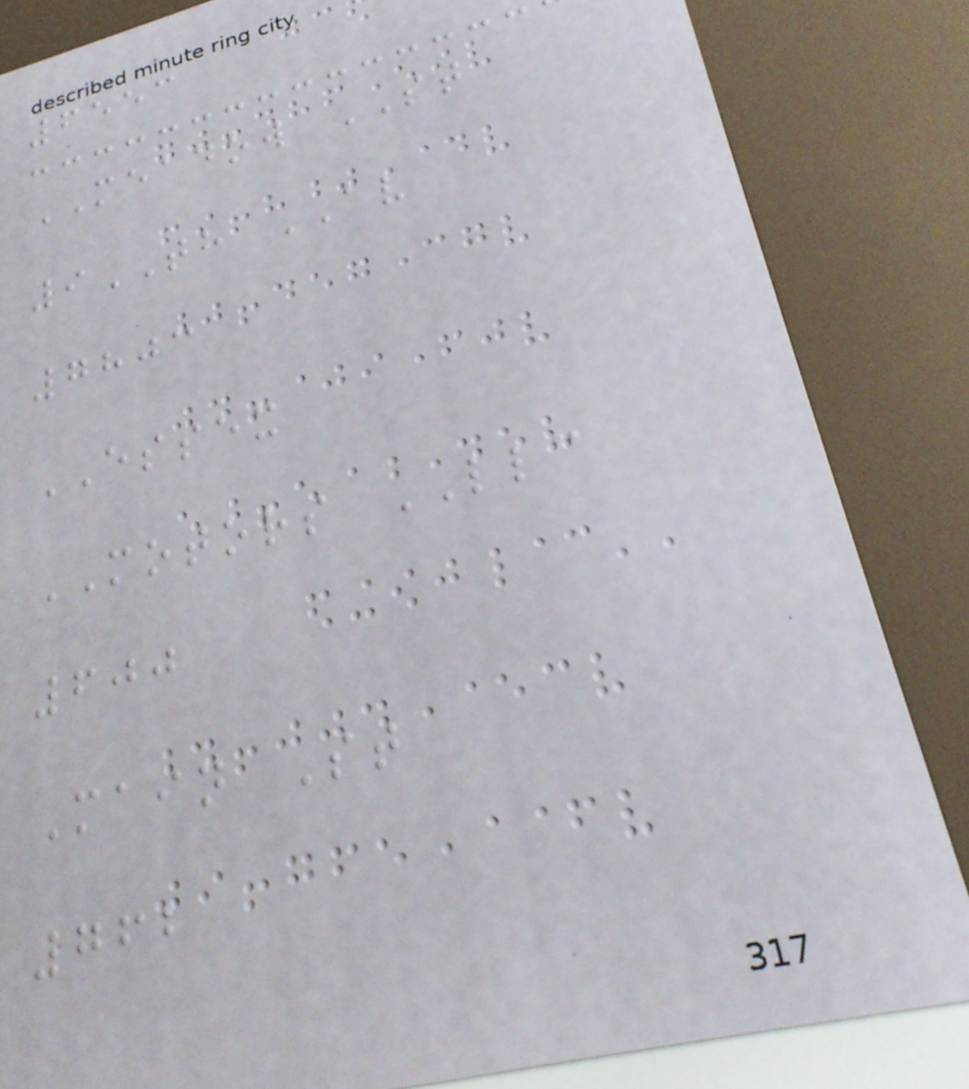6553
MEADOW ST
9TH AV
7803
ESSEX
MOTORS LLC
600
Main St
762
